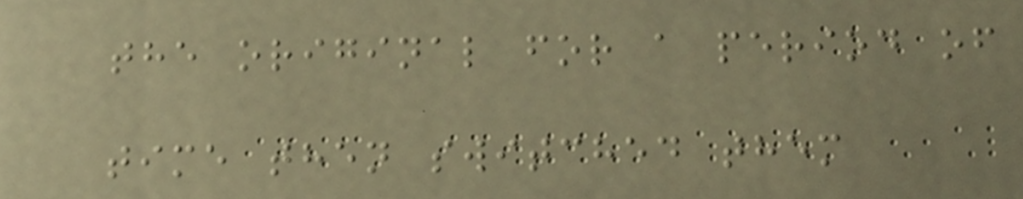the original for a period of
time then switched them
